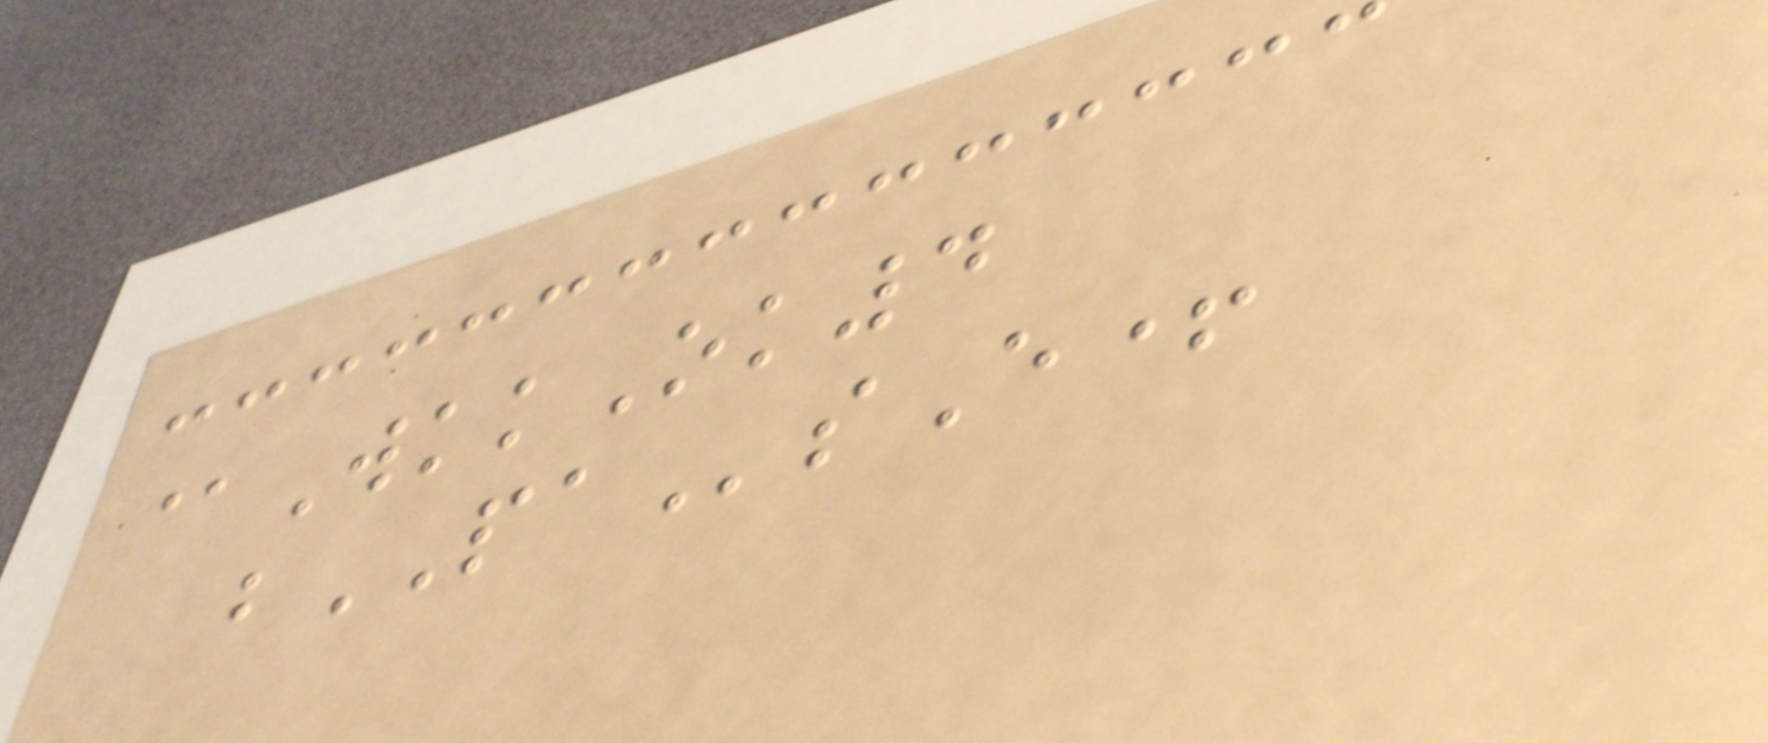@WkkOk4
bPAsE+
